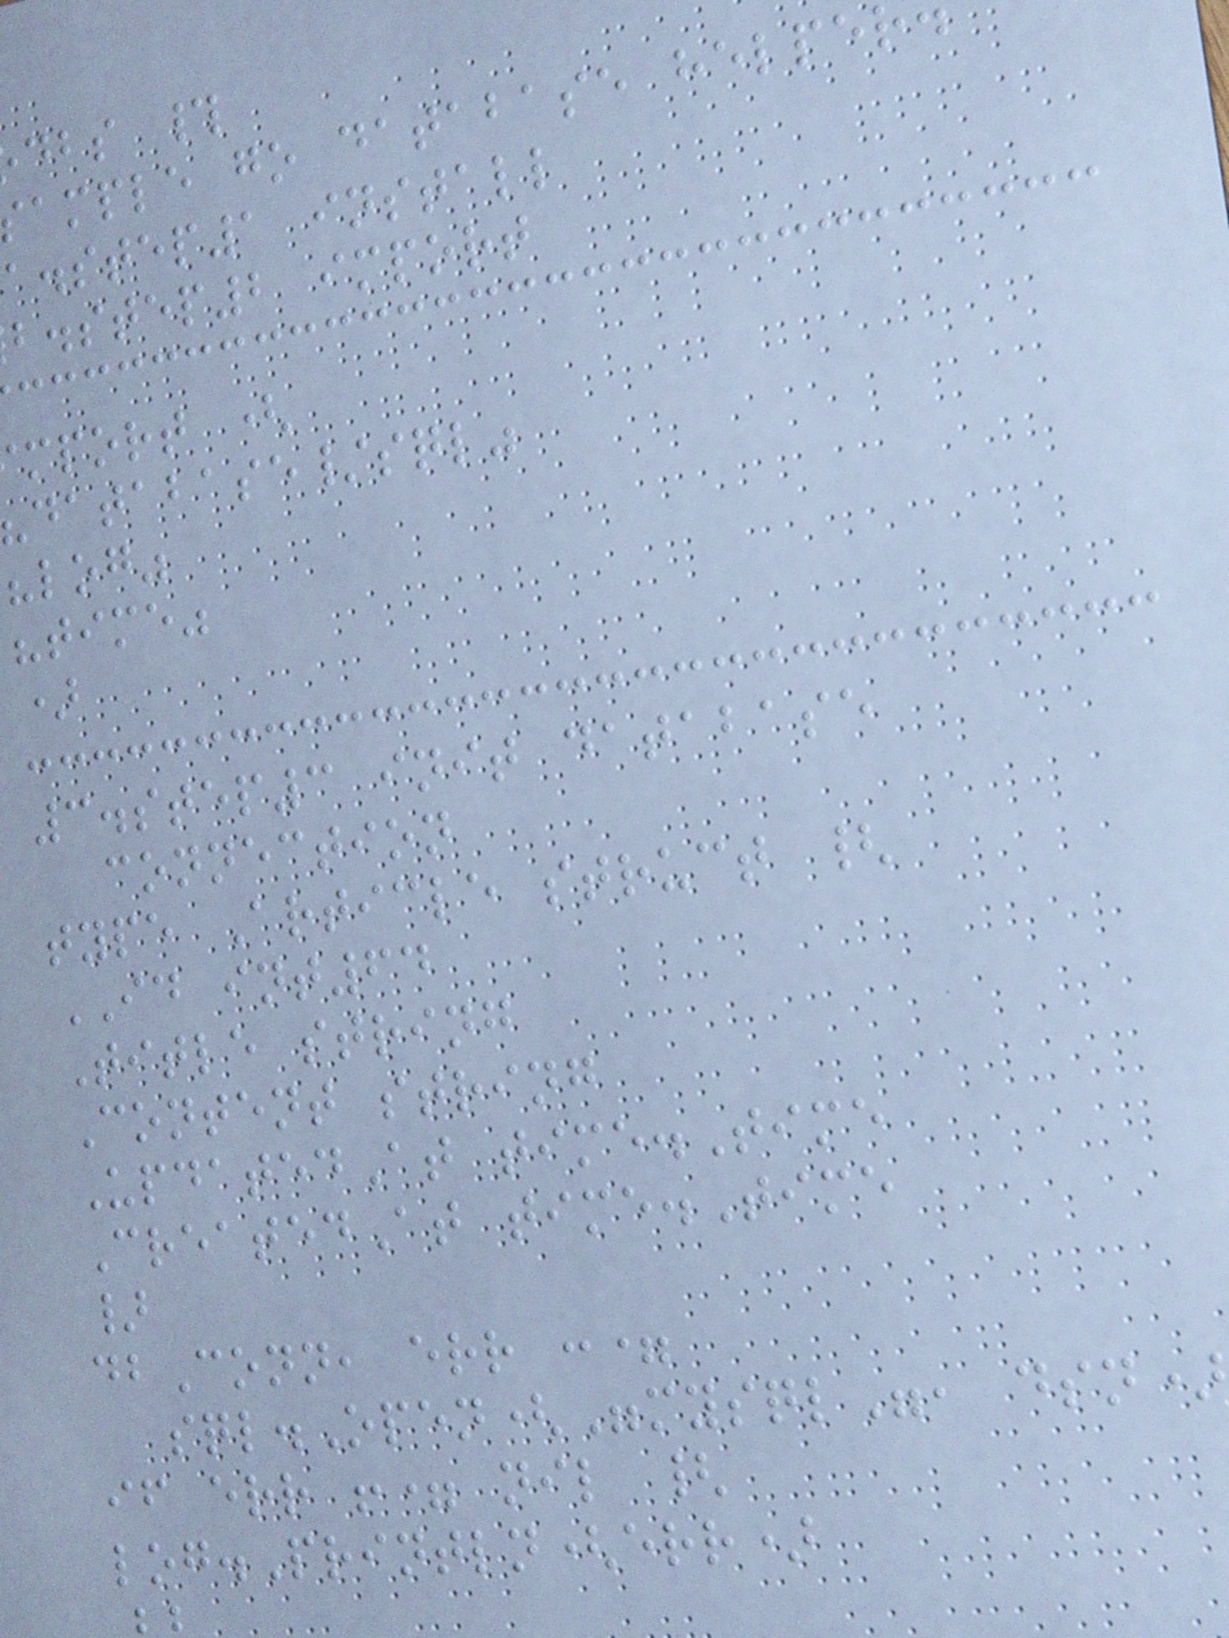dbs #
ample go database helpe
.step1 install
.step2 import
mport (
database/sql"
"log"
"time"
)
3.step3 init database
connection
type Article struct {
ID int64
Title string
Content string
UpdatedAt time.Time
CreatedAt time.Time
}
dbConn, err :=
sql.Open("mysql", dsn)
if err != nil {
log.Println(err)
